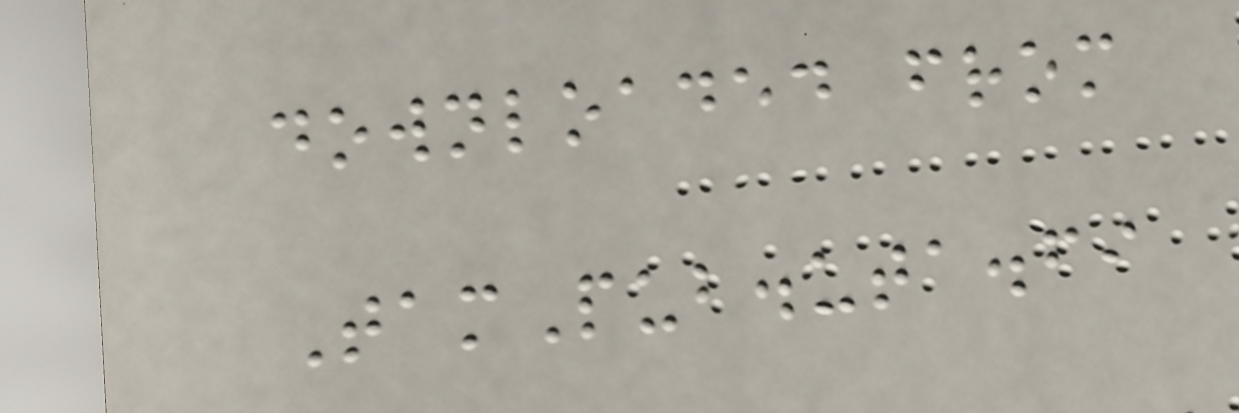downloaded from
TamPub.uta.fi
